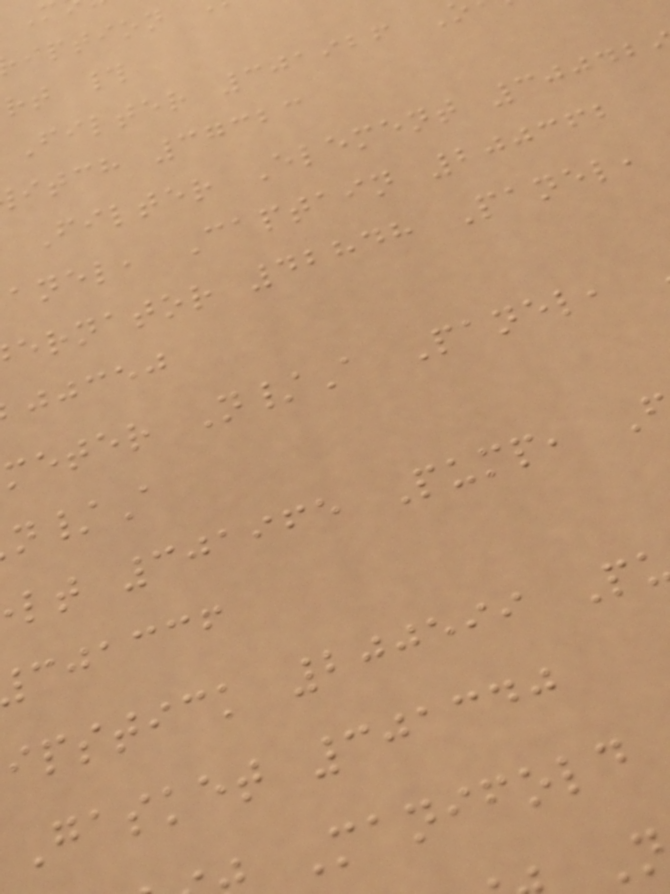rt #
Filter 301926
itch 37323
Filter Element 30042
anel, Captain 200362
ernator 42848 Panel,
jjcej
meter N/A Panel,
/A
lt 301965 Pump,
cjaccf
ipstick 200599 P
Gasket 301340
Manifold
